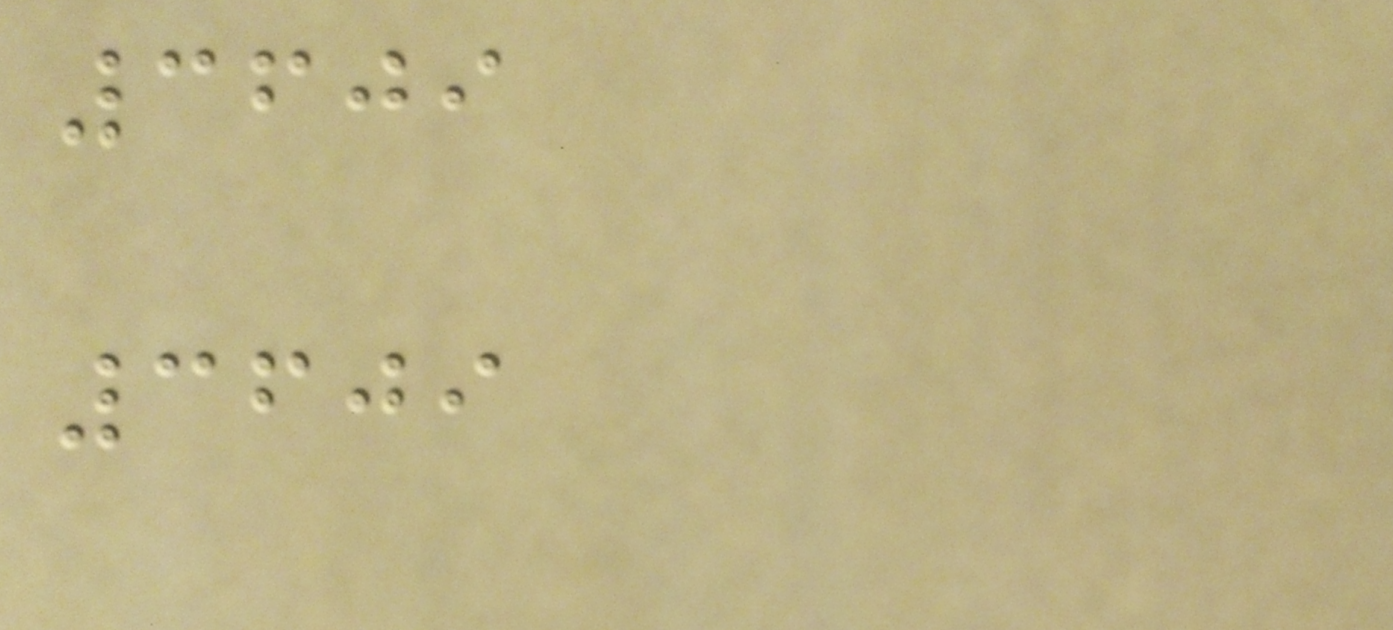3609
3609
